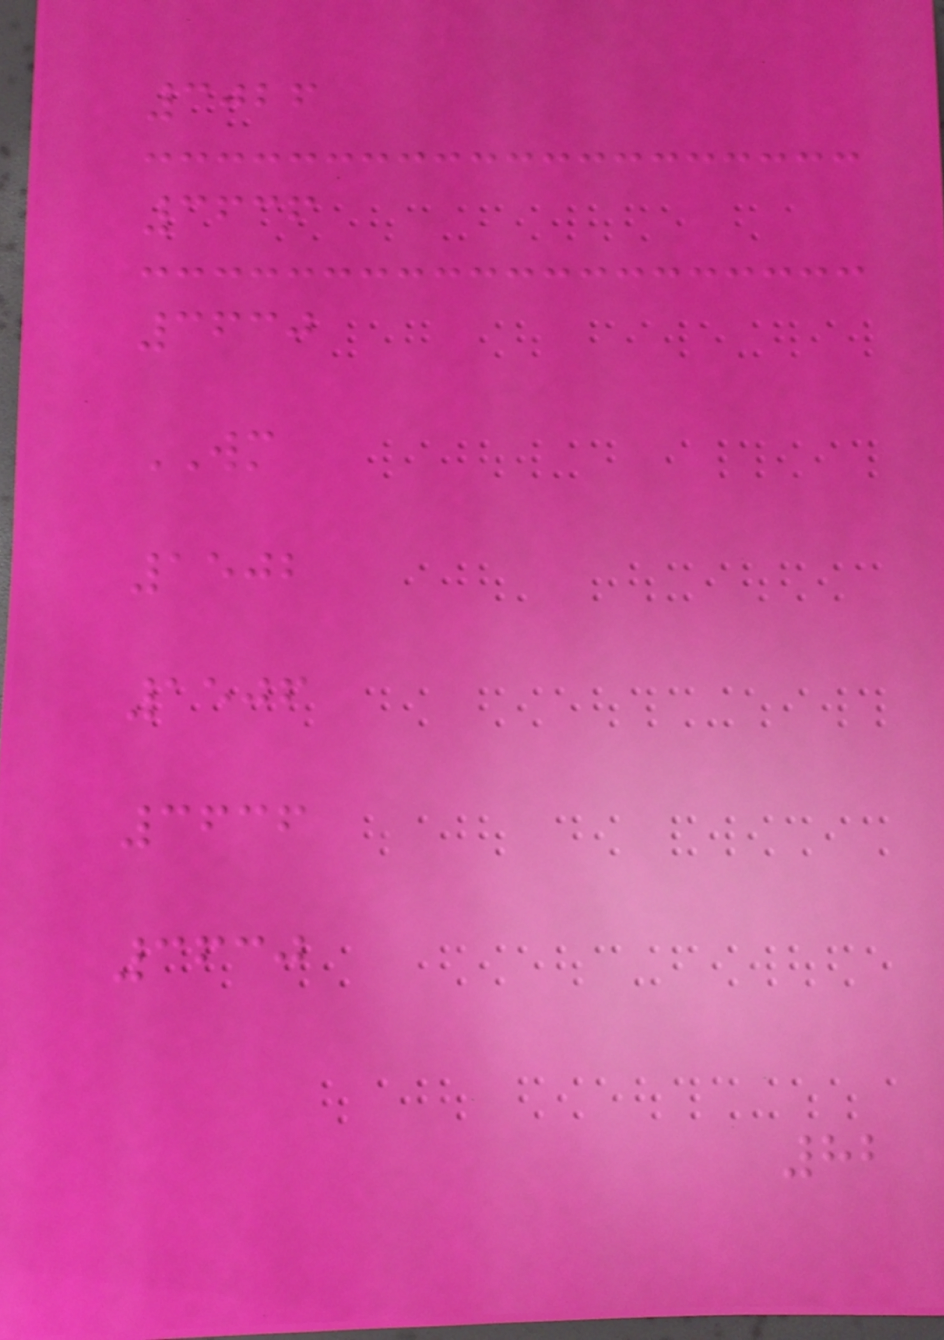3026
3636
3630
WM
1502
1506
3636
3630
82
